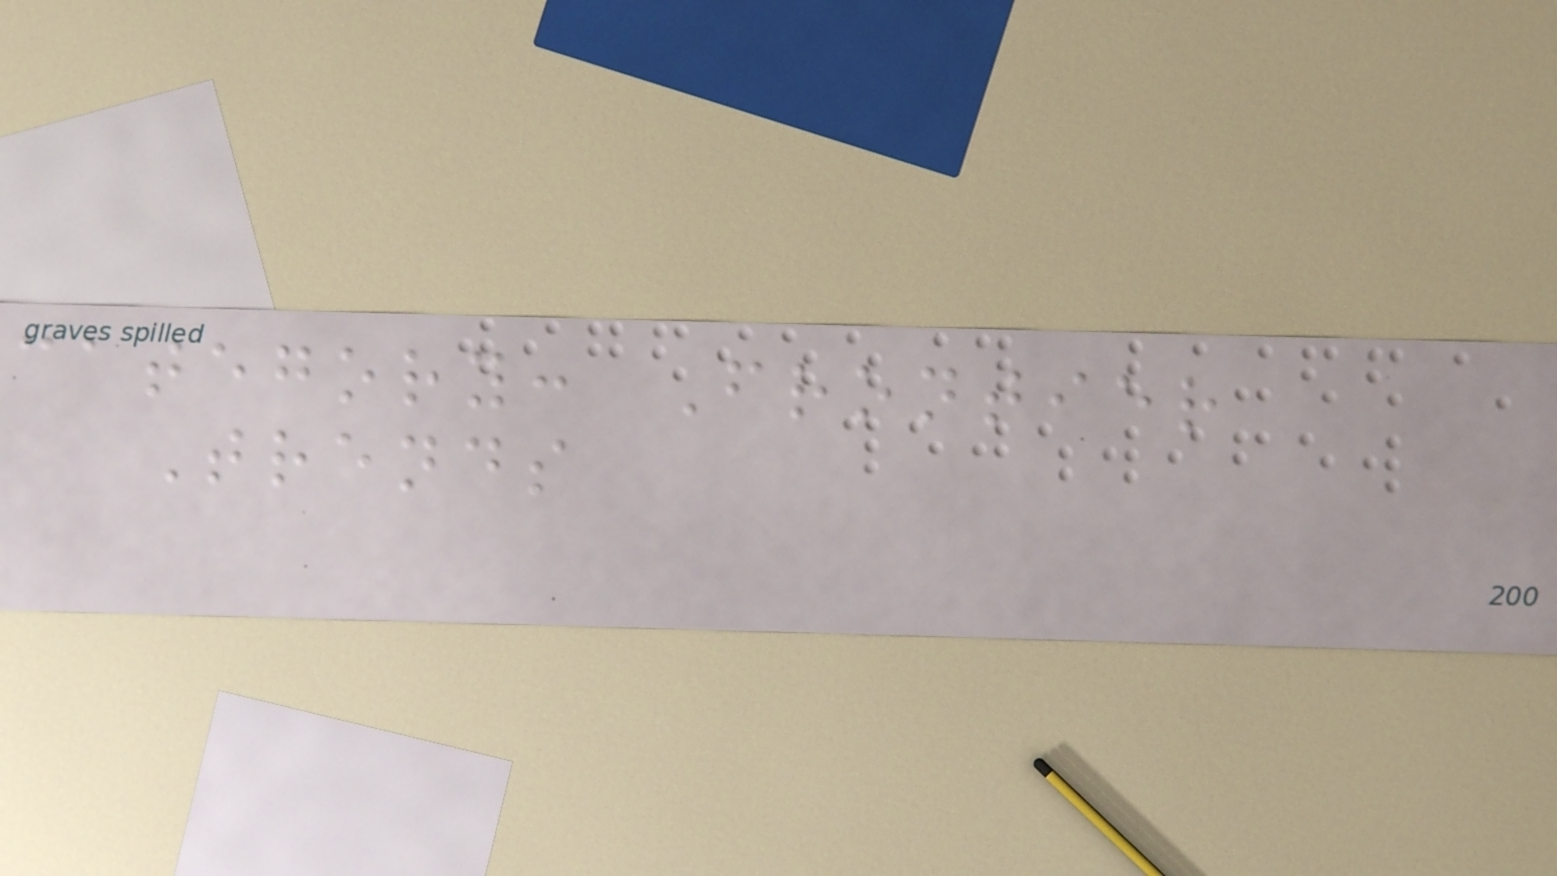category: Frontier
Trends
